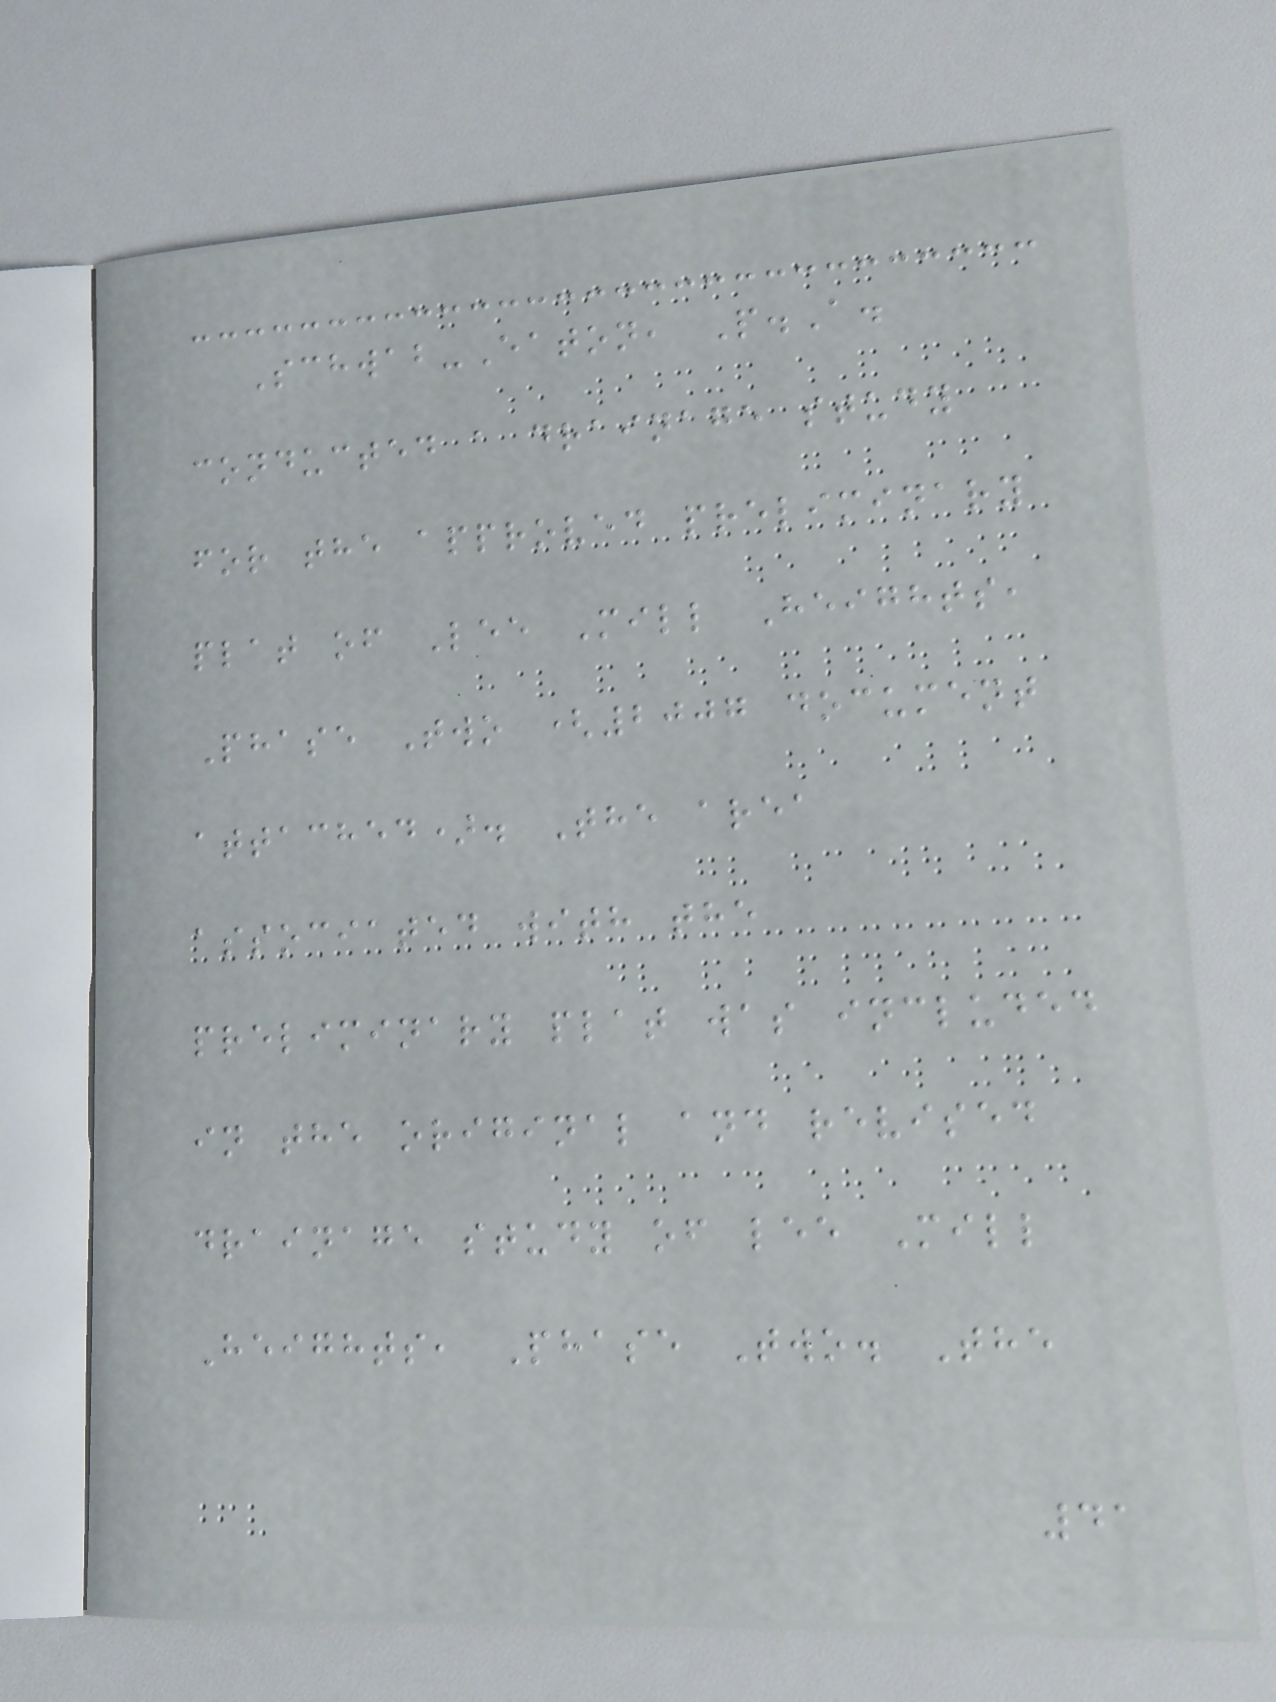Schwab-Eaton, P.A.
conducted a drainage study
for the approved preliminary
plat of Lee Mill Heights,
Phase Two (2007 document
attached). The area
associated with the
preliminary plat was included
in the original and revised
drainage study of lee Mill
Heights, Phase Two. The
41
